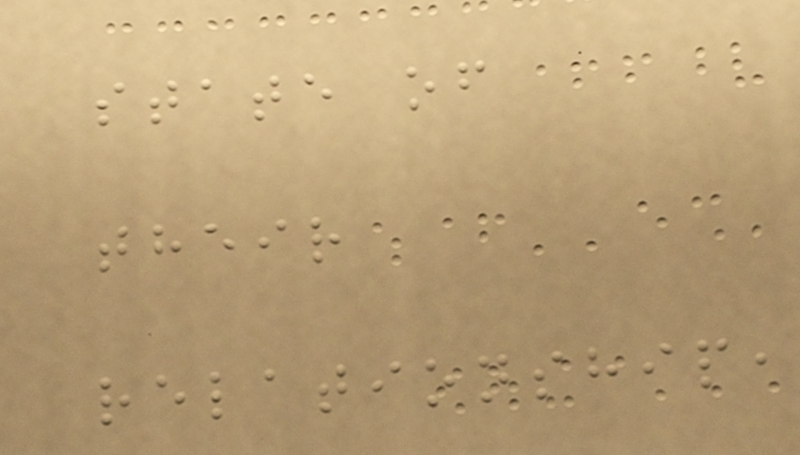state of
their
relationship,
